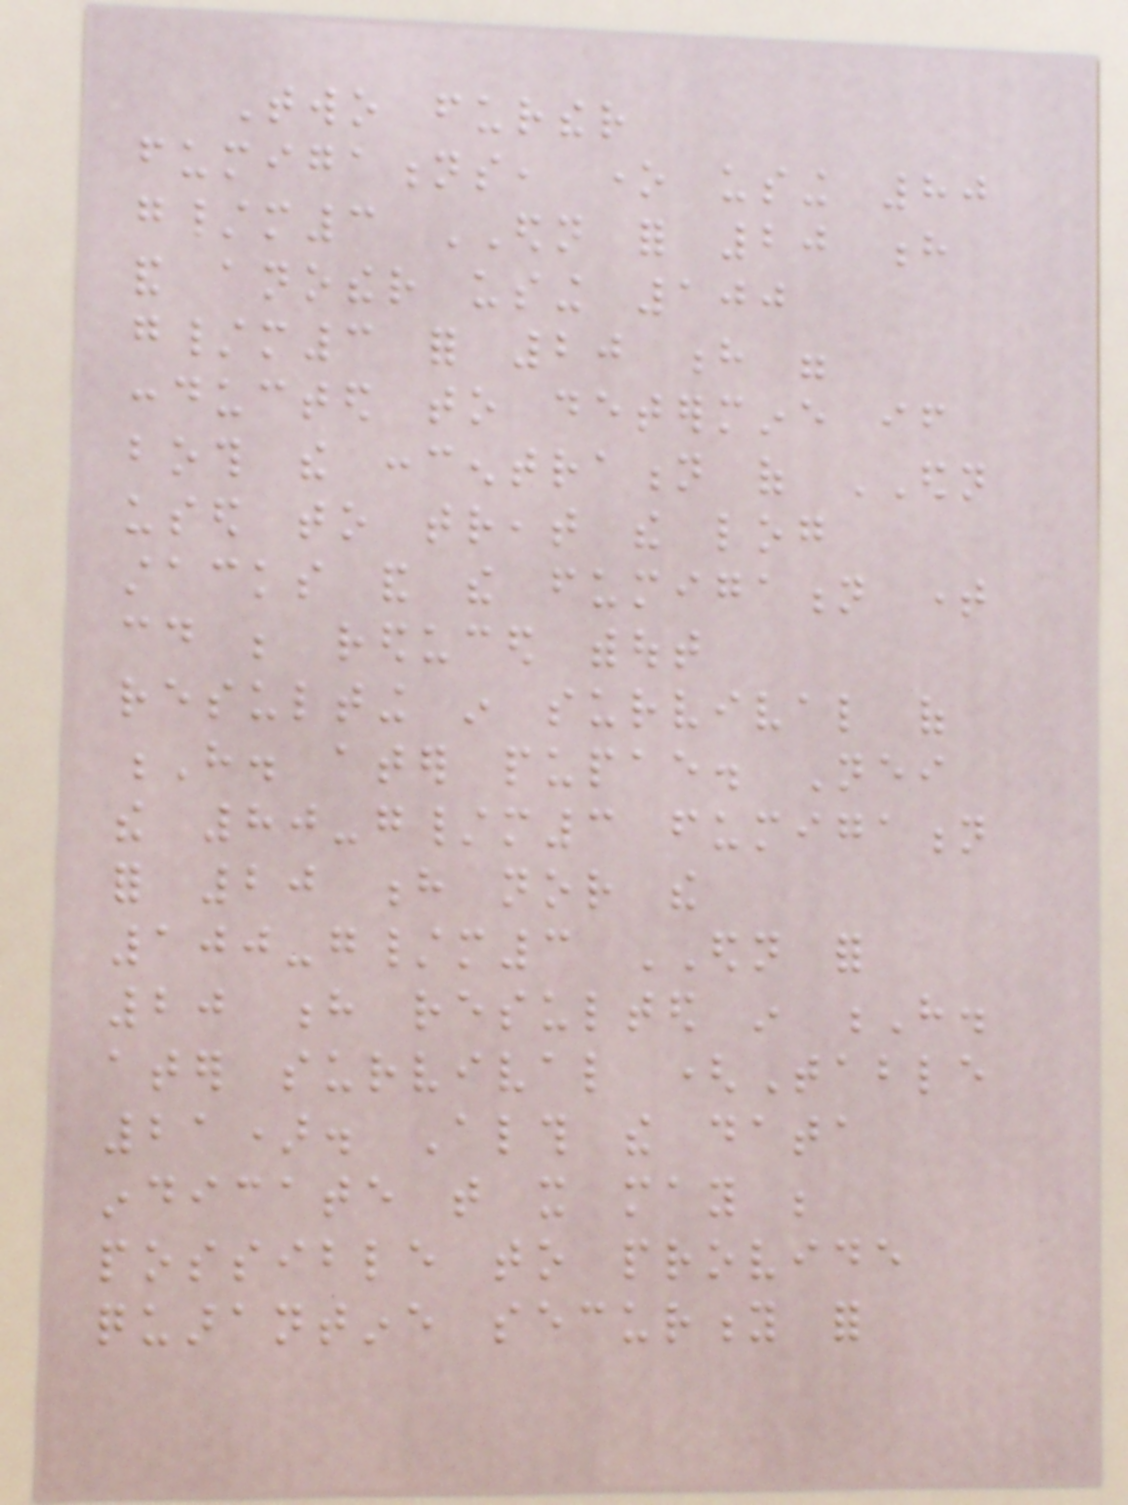Two further
fumigations, one using 80
g/m3 EDN for 20 h
and another using 100
g/m3 for 20 h were
conducted to determine if
both the concentration of EDN
used to treat the log
stacks and the fumigation time
could be reduced without
resulting in survival of
H. ater pupae. Neither
the 80-g/m3 fumigation
for 20 h nor the
100-g/m3 EDN for
20 h resulted in H.
ater survival (Table
21). Although the data
indicate that it may be
possible to provide
quarantine security for
